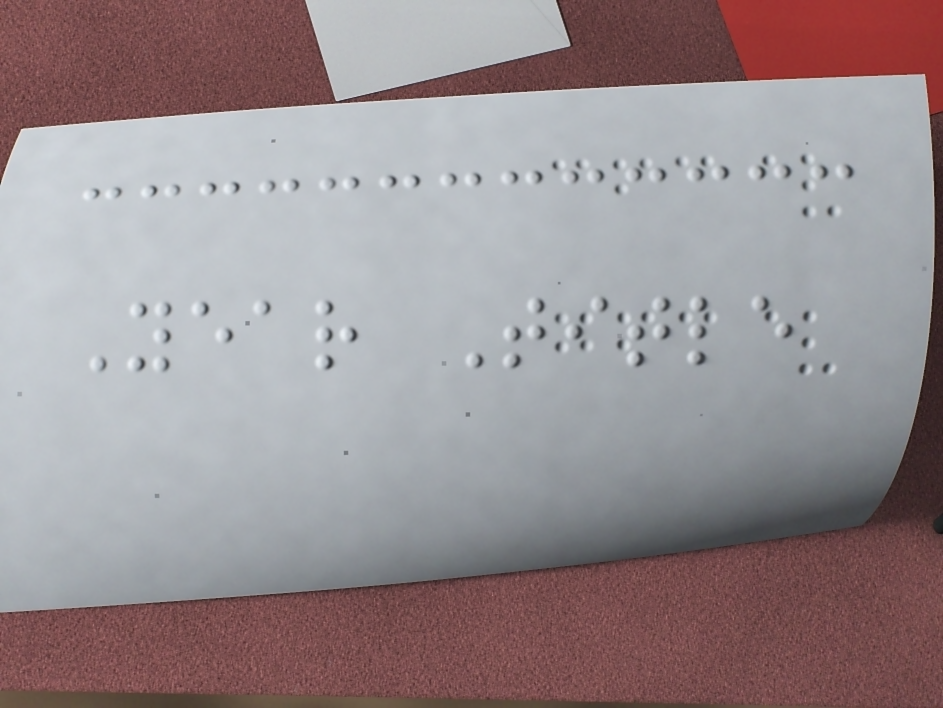Year Title
